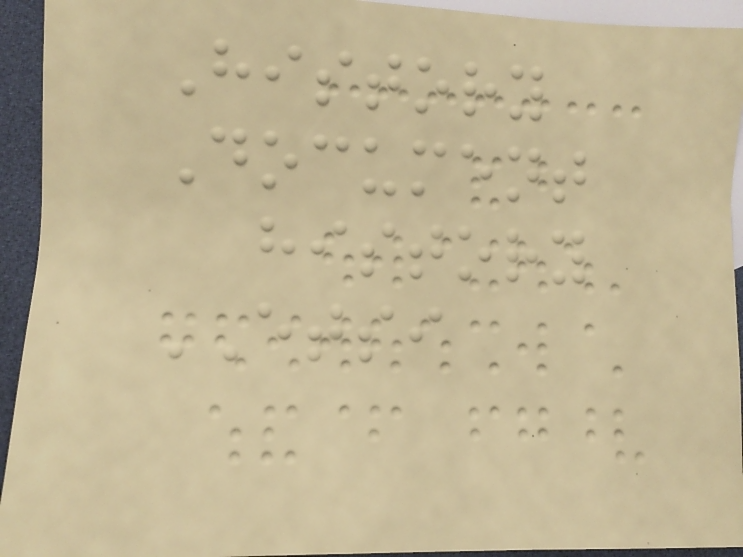History
Document
history
ETSI
